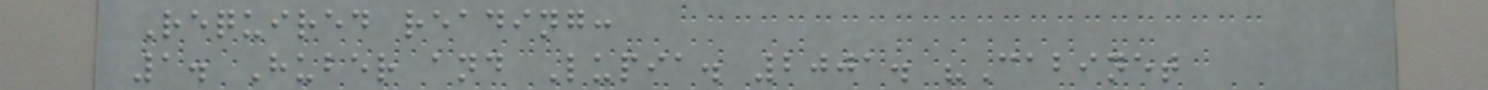Required reading:
1. Huber and Lupia. 2001. "Cabinet
